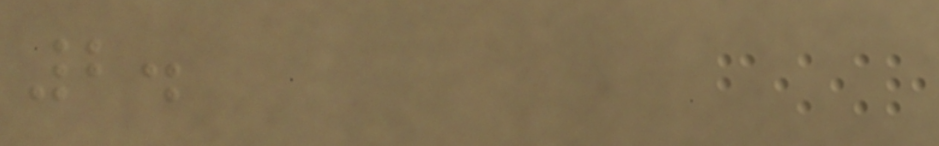2.
